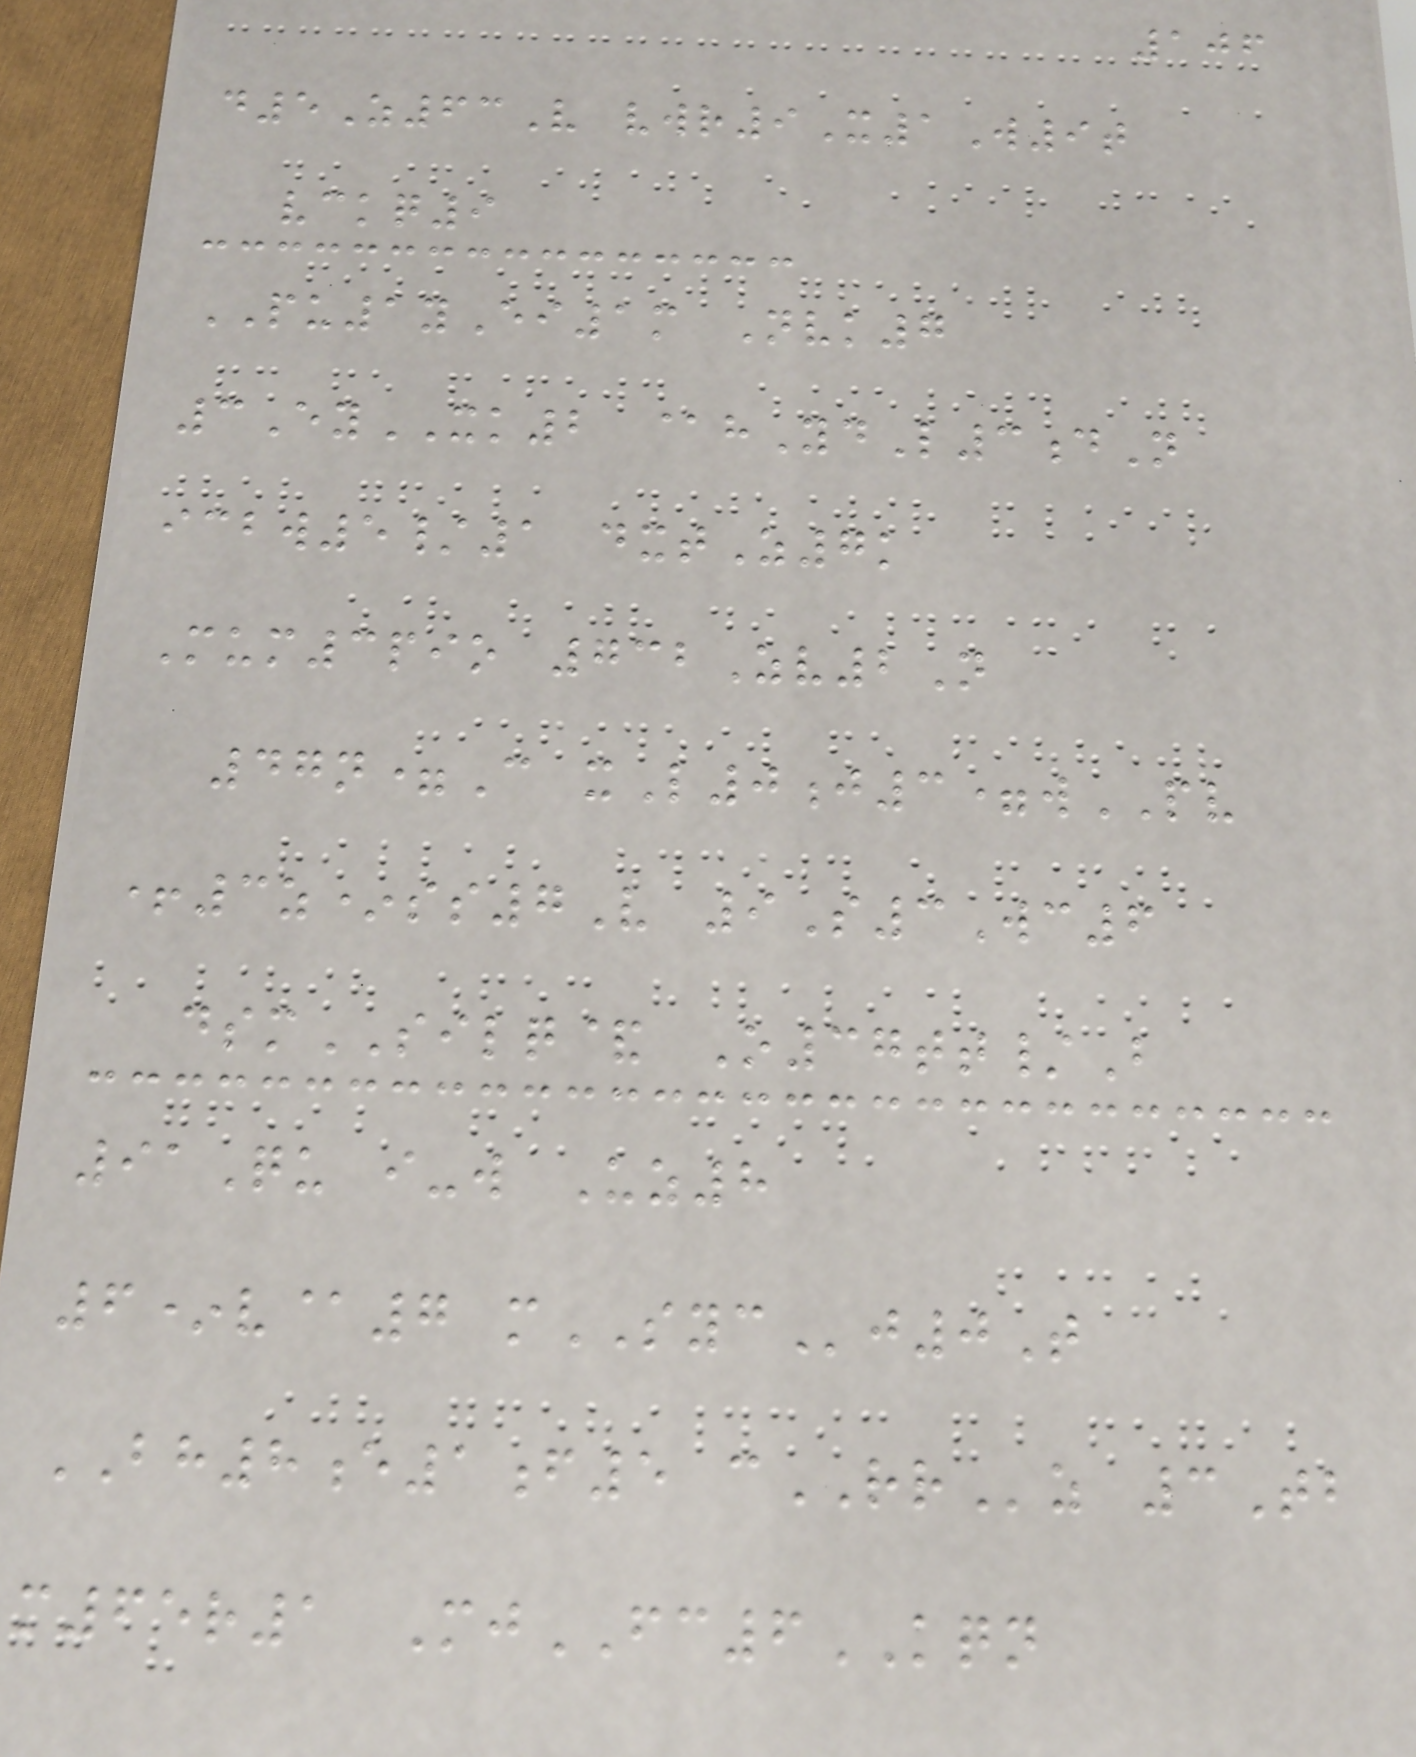106
d5Z63V vwr9X1W9t
vckq9
PU1yEi1m Nvk7
3EyXK2 @hYdL3dN
icbw5/1 dxtZ7k
Mum3pio 732Zv2N
47n=C xL0j3=wPV
+3z*ss7V 9S3Wc6
dsmSILQ& O37tt/B
91Qu i-w Uz8
6*v@7 mSYCj0T
BH8e1f5 cRRz 3Tb
m65r1 MjFC6KQN
